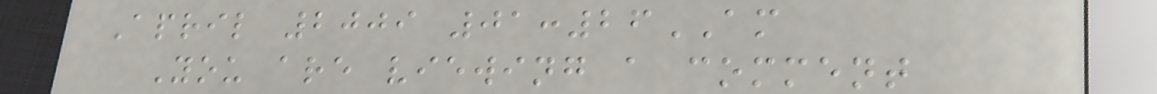April 2009 01:26AM
You are viewing a comment
